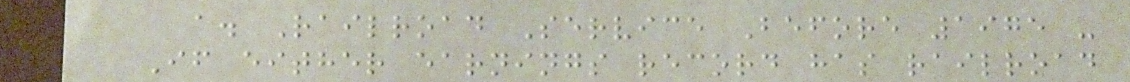a. Railroad Service Before 1975 -
If either earnings record has railroad
